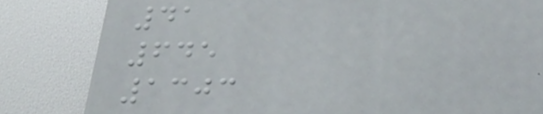41
645
1303
